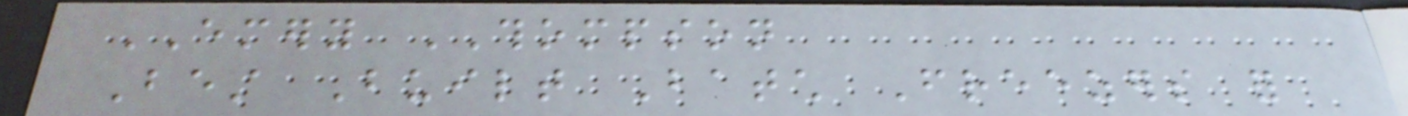EMERY THOMPSON
Best Built Batch Freezers for
